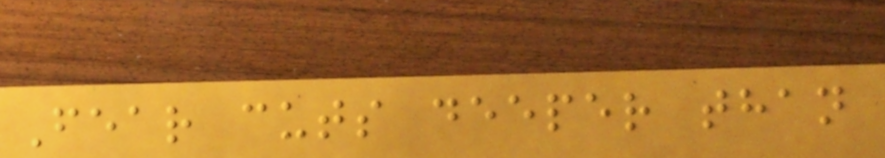Fear cuts deeper than
